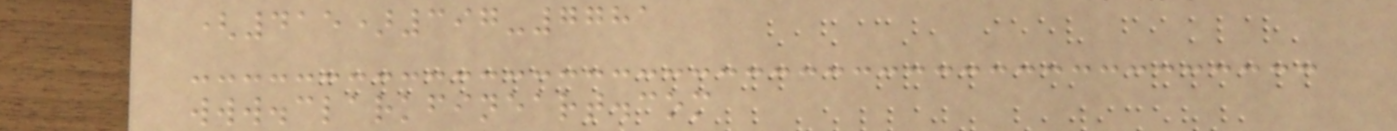(415)397-7781
www.clarkfineart.com
